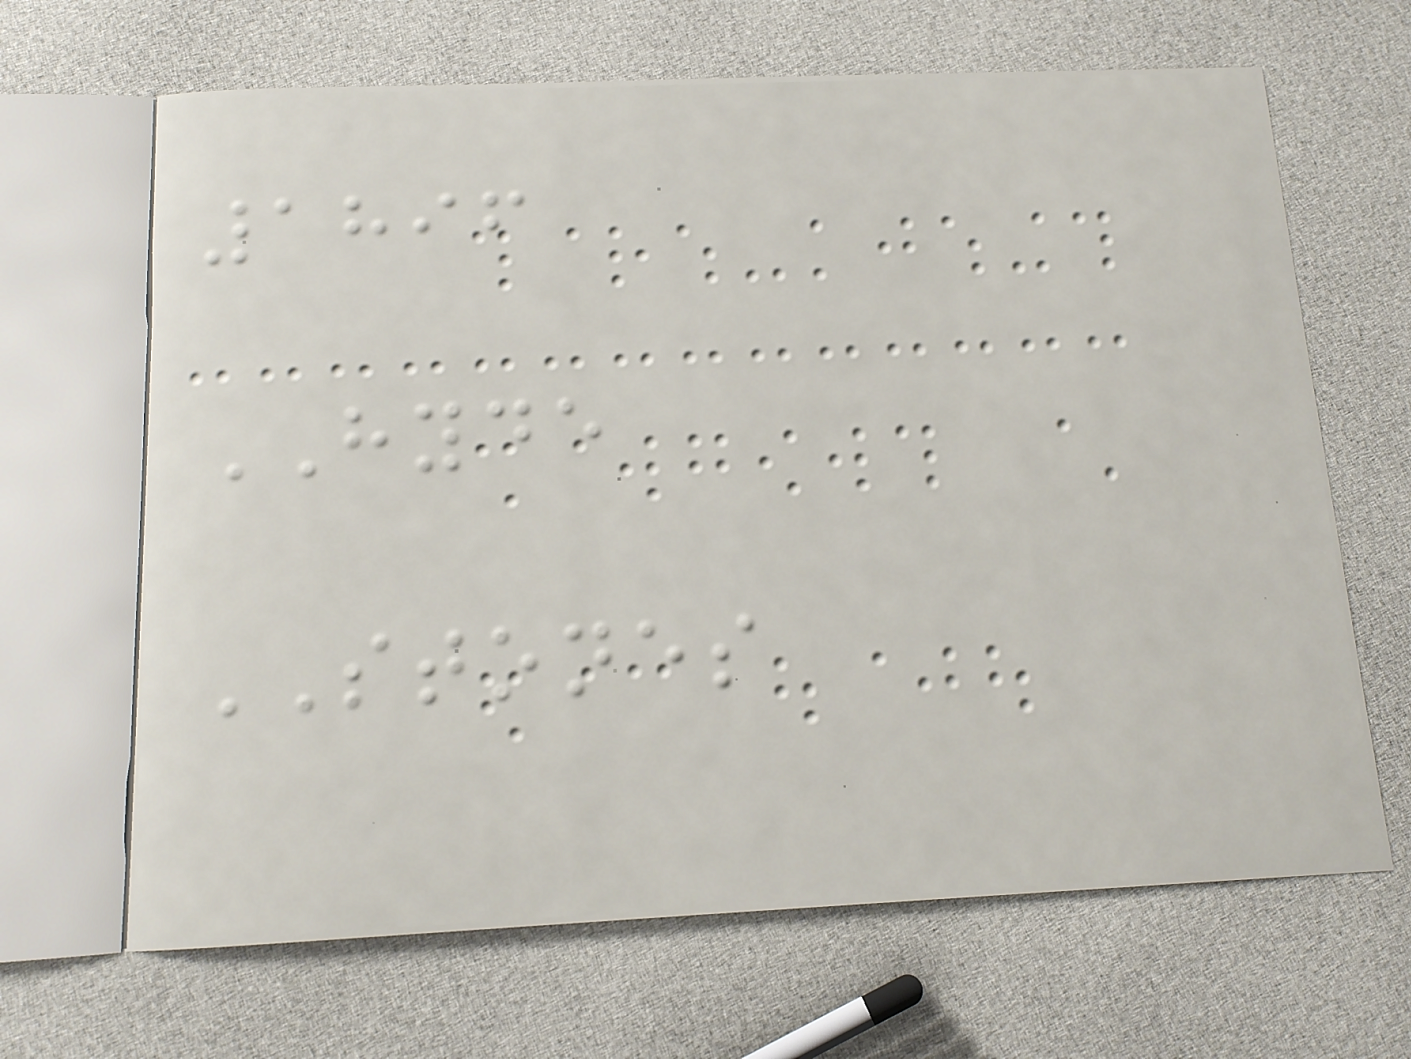1896
HYDE
STONES
